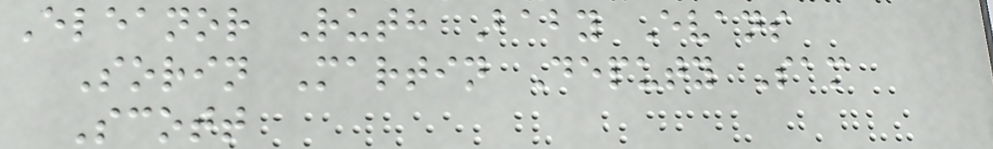Eleanor Ruth Baby Evans
Sorin Martin Deputy Sam
Scott
